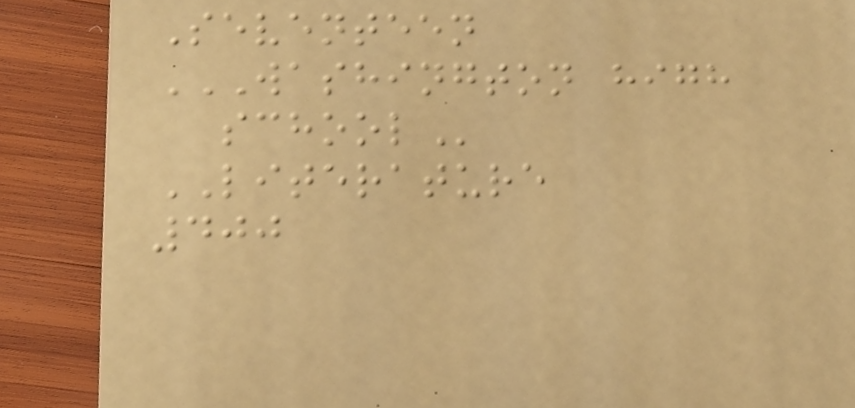Seventeen
WASHINGTON HIGH
SCHOOL
LITERATURE
400
